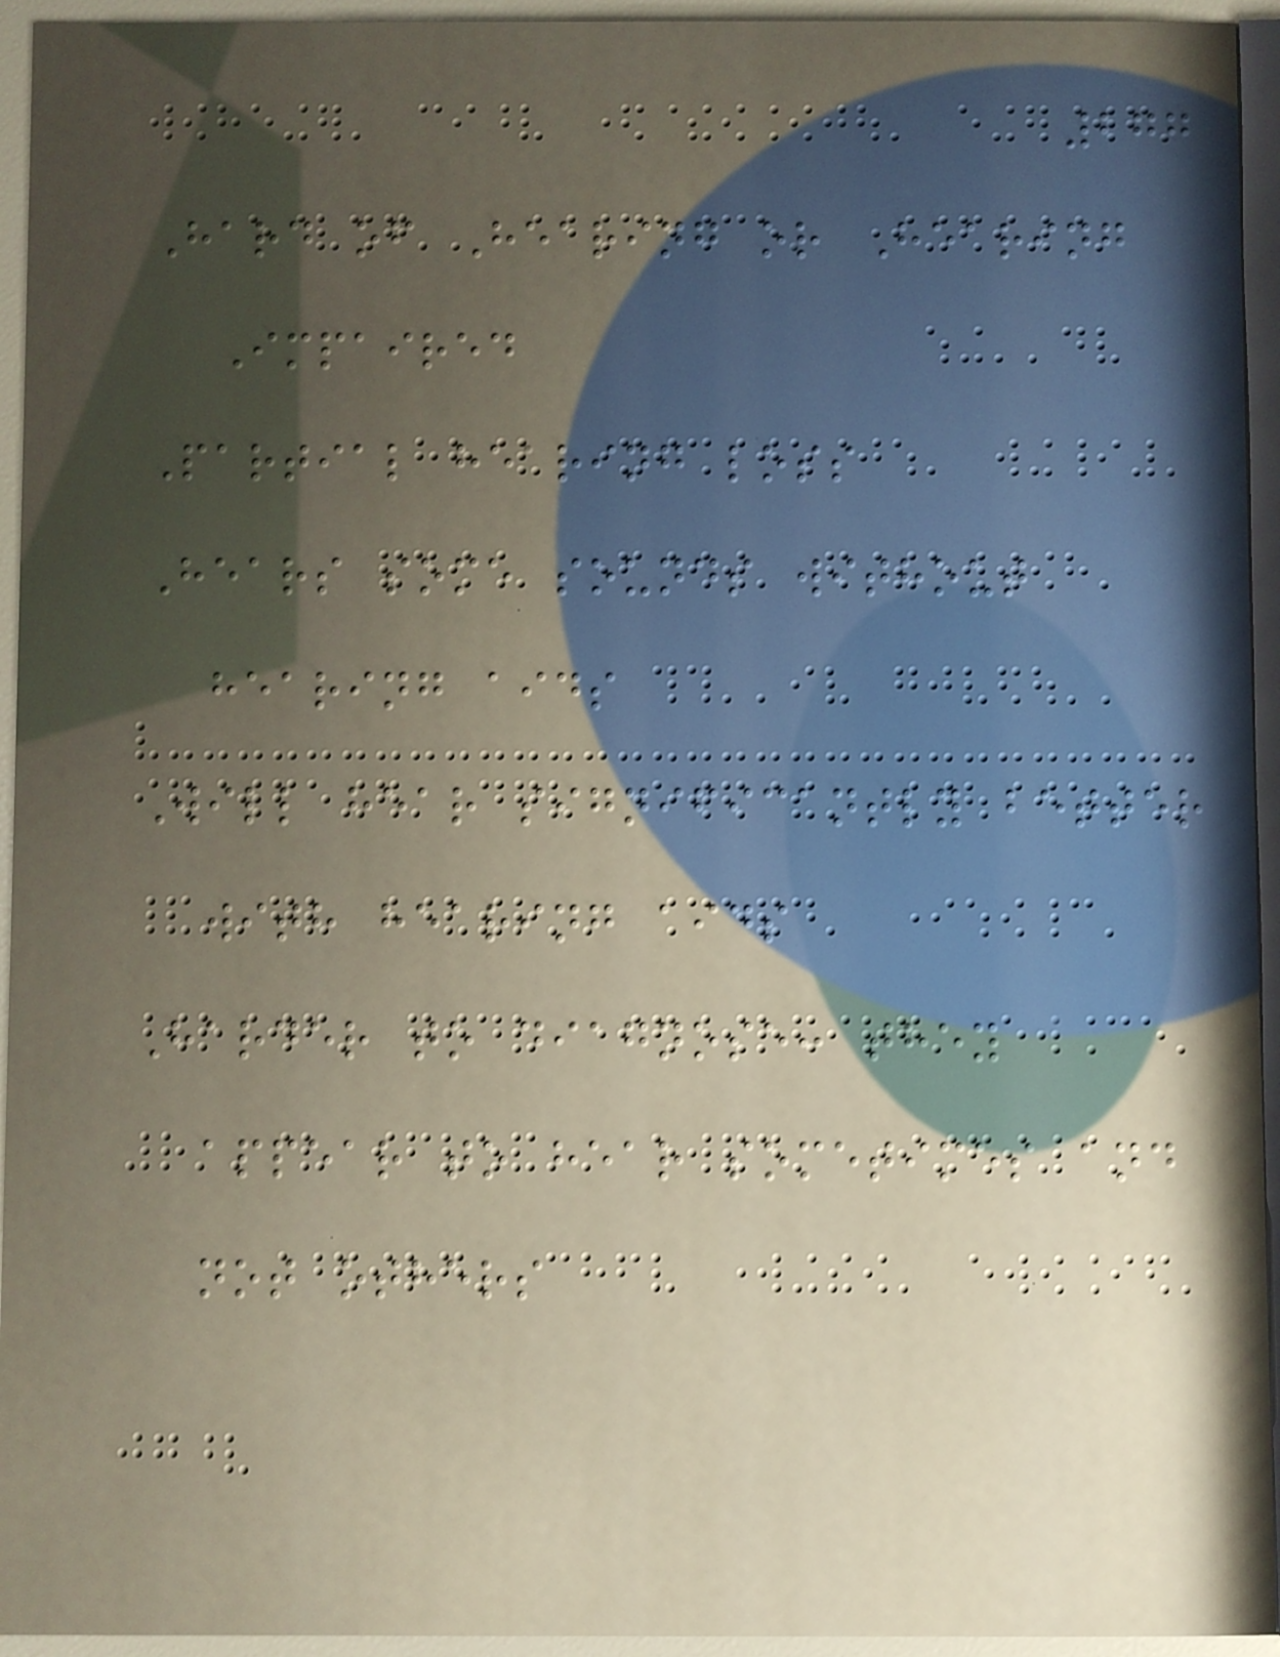277
Hard of Hearing or Hearing
Impaired
Partial hearing loss
Hears some sounds without
hearing aids
Will hear significantly better
with hearing aids
Harder to diagnose: they
appear to hear sometimes and
not others
